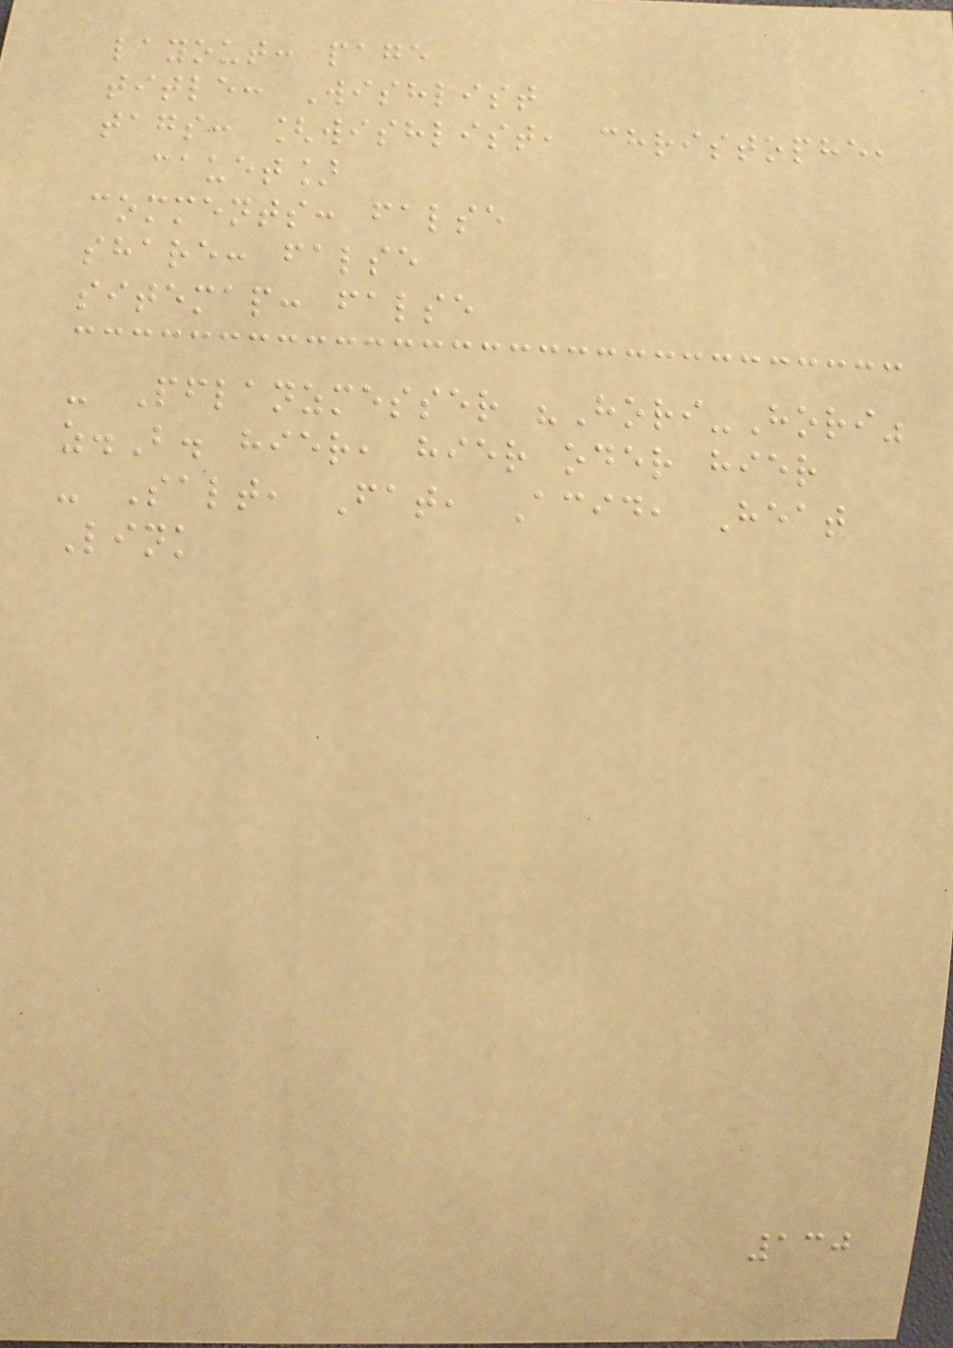layout: page
title: Wishlist
tags: [wishlist, christophe,
cauet]
comments: false
share: false
sitemap: false
- Pflanzmesser "Hori-Hori"
z.B. hier, hier oder hier
- Salt, Fat, Acid, Heat
Link
130
